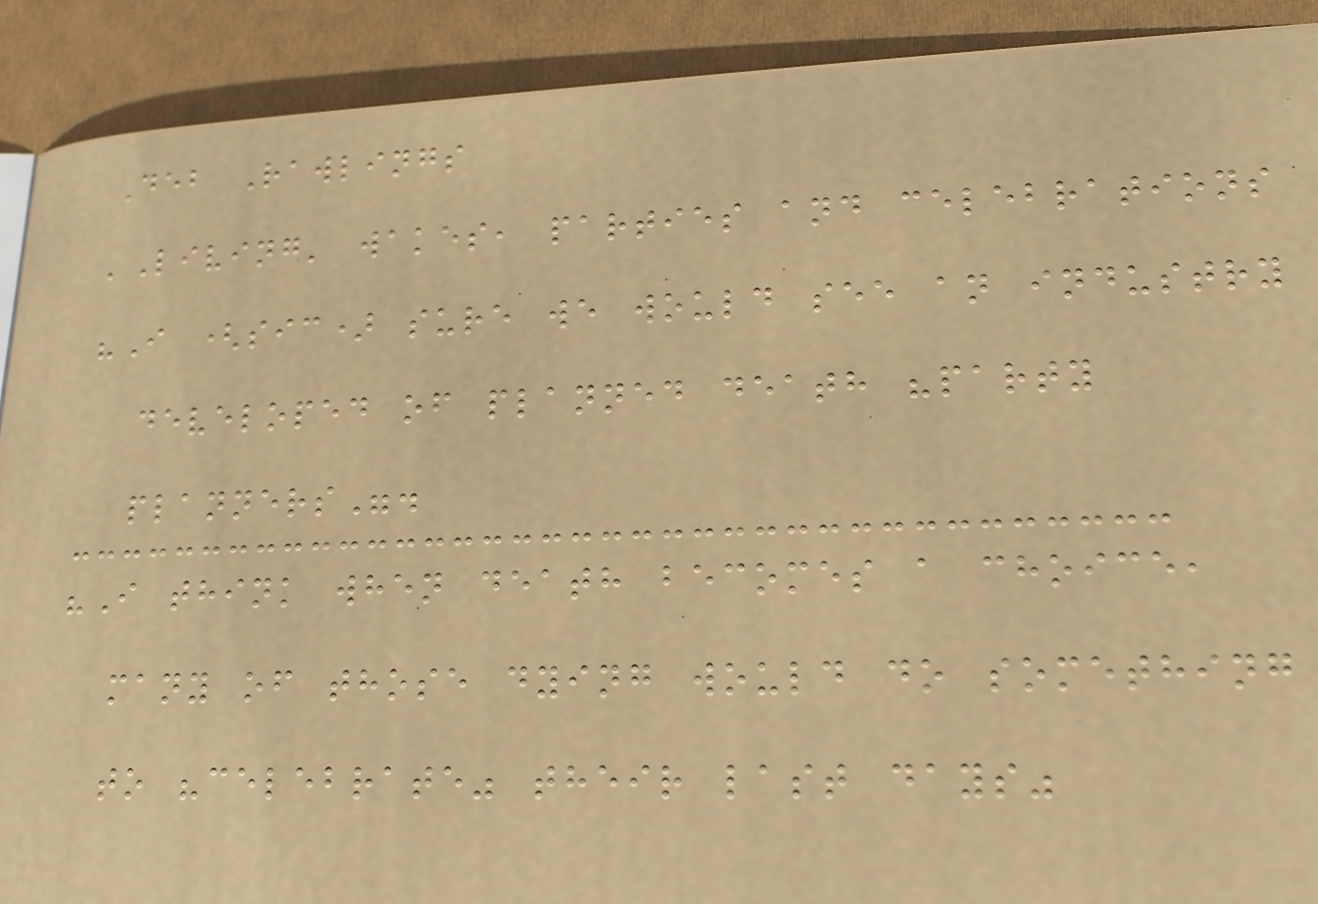Deb Rawlings
'Living' wakes, parties and celebrations
"I (sic) sure we would see an industry
developed of planned death "party
planners".
"I think when death becomes a choice,
many of those dying would do something
to "celebrate" their last days"
